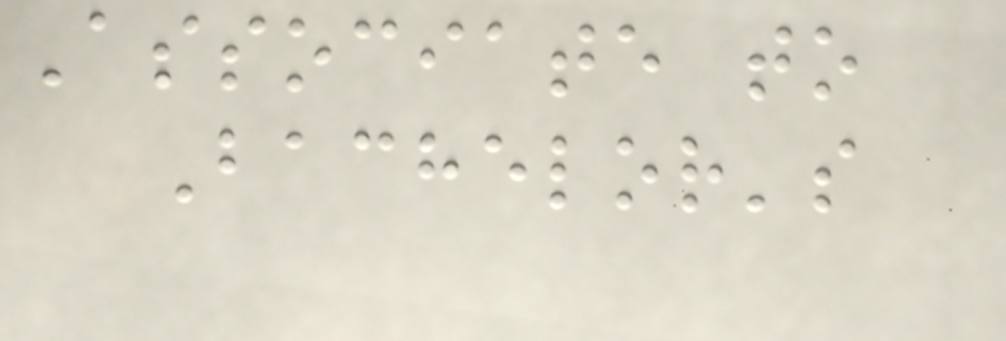Associate to
Bachelor's
